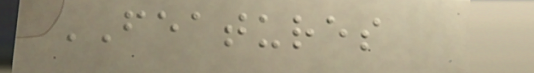FEATURES
